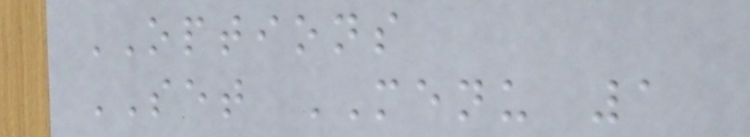OPTIONS
SET MENU 1
